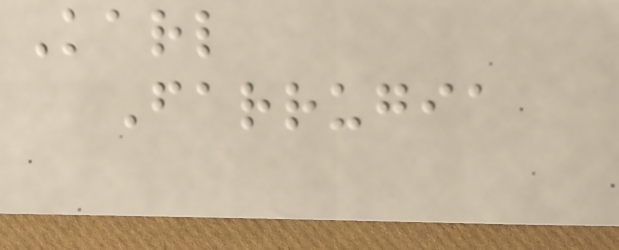Karl
Farrugia
